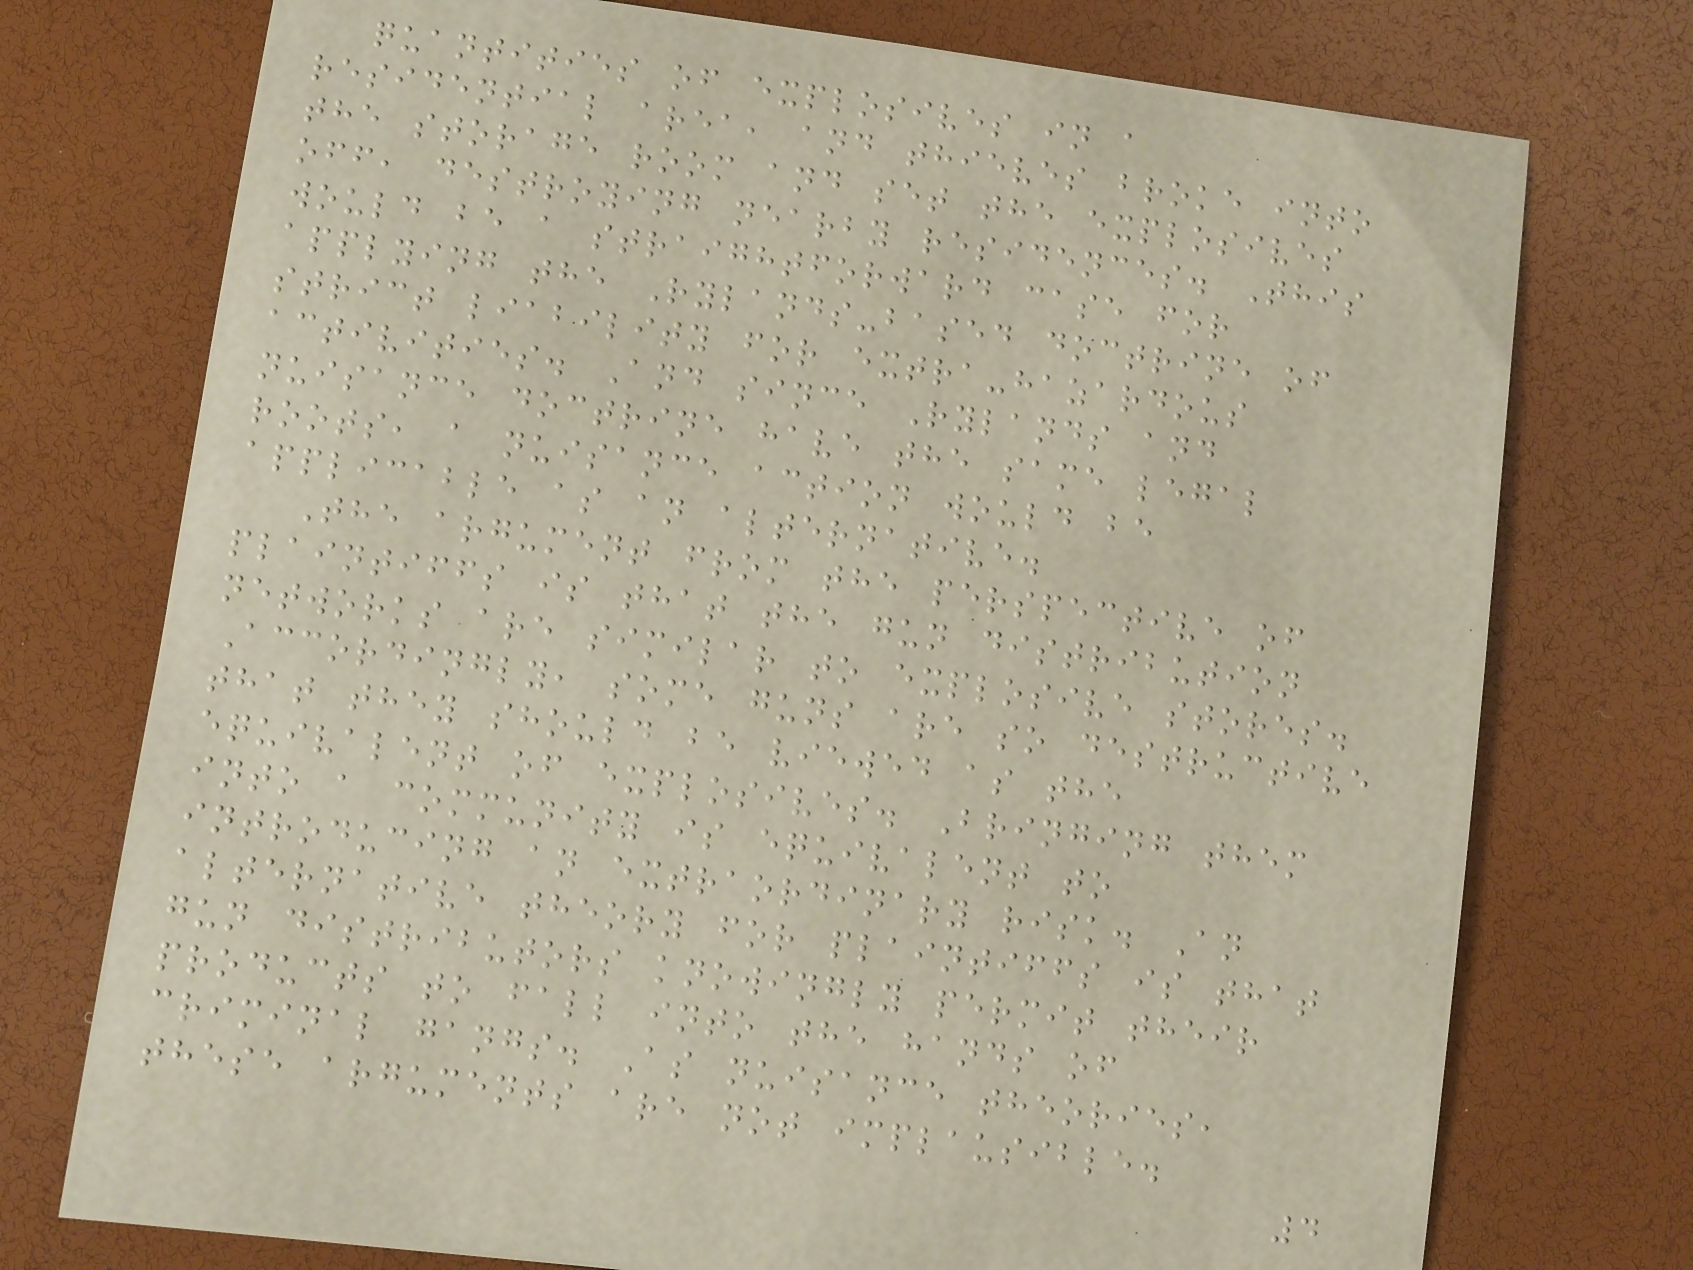quantities of explosives in a
residential area, and thieves broke into
the storage room and set the explosives
off, destroying nearby residences. This
would be a straightforward case for
applying the Rylands-based doctrine of
strict liability for extra-hazardous
activities. And since Rylands and
nuisance doctrine have the same legal
roots, a nuisance action would be
applicable as an alternative.
The argument from the perspective of
plaintiffs is that the gun distribution
networks are similar to explosive stores.
Accordingly, some guns are so destructive
that they should be viewed as the
equivalent of explosives. Bringing them
into a community is equivalent to
introducing an extraordinary risk. An
alternative theory for plaintiffs is that
gun distributors knowingly permit their
products to fall into the hands of
criminal gangs. As nuisance theories,
these arguments are not implausible.
4
